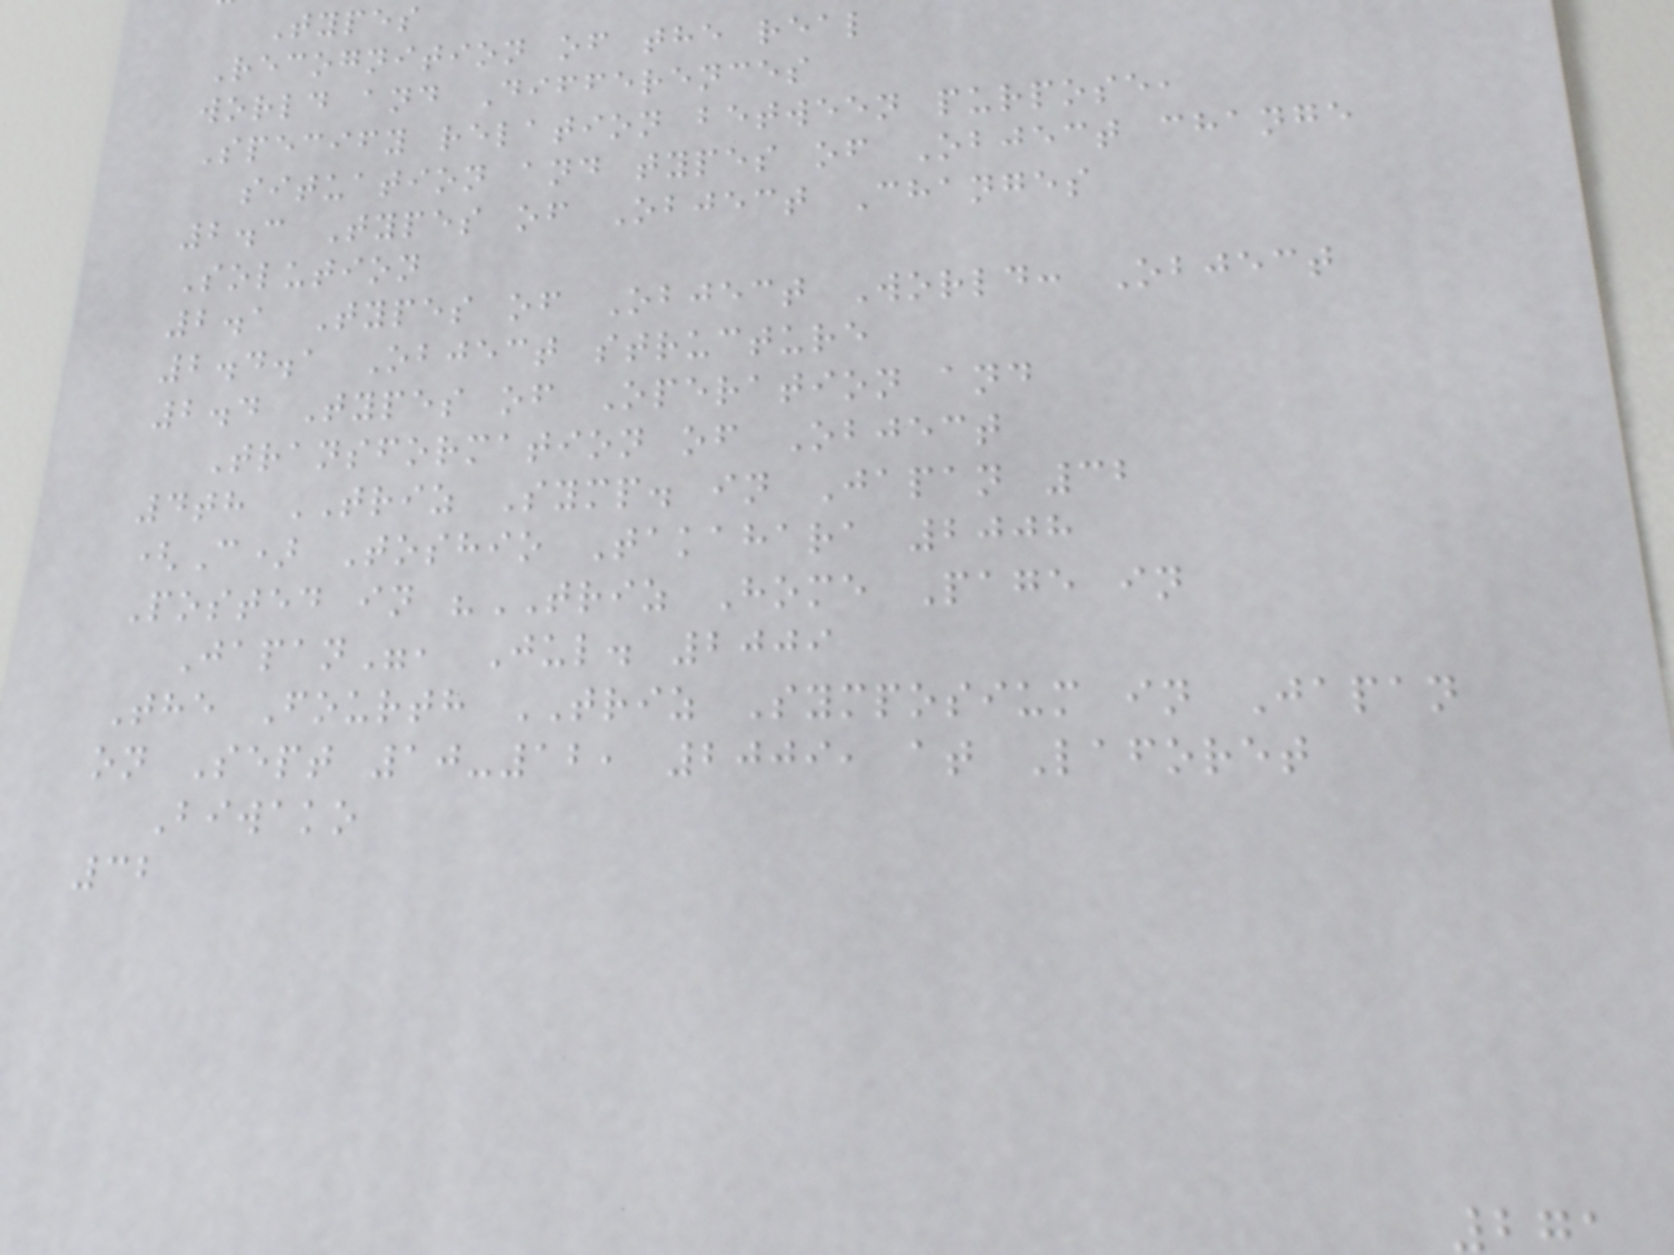Types
Recognition of the real
world and Differences
Specify relation between purpose,
situation and types of Object change
2.3 Types of Object Changes
Solution
2.1 Types of Object World: Object
2.4.1 Object structure
2.4 Types of Operation and
Transformation of Object
4th TRIZ Symp. in Japan 32
(C) Toshio Takahara 2008
Posted in "TRIZ Home Page in
Japan", Jul. 2009
The Fourth TRIZ Symposium in Japan
on Sept 10-12, 2009, at Laforet
Biwako
32
